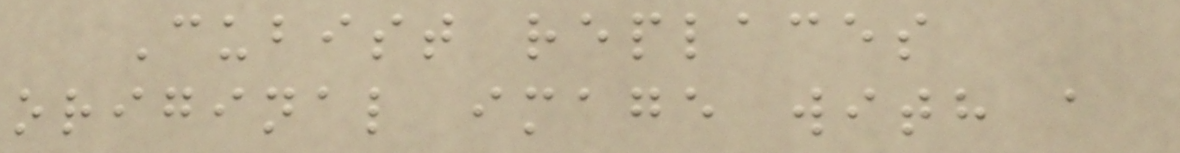Cubist replaces
original image with a
